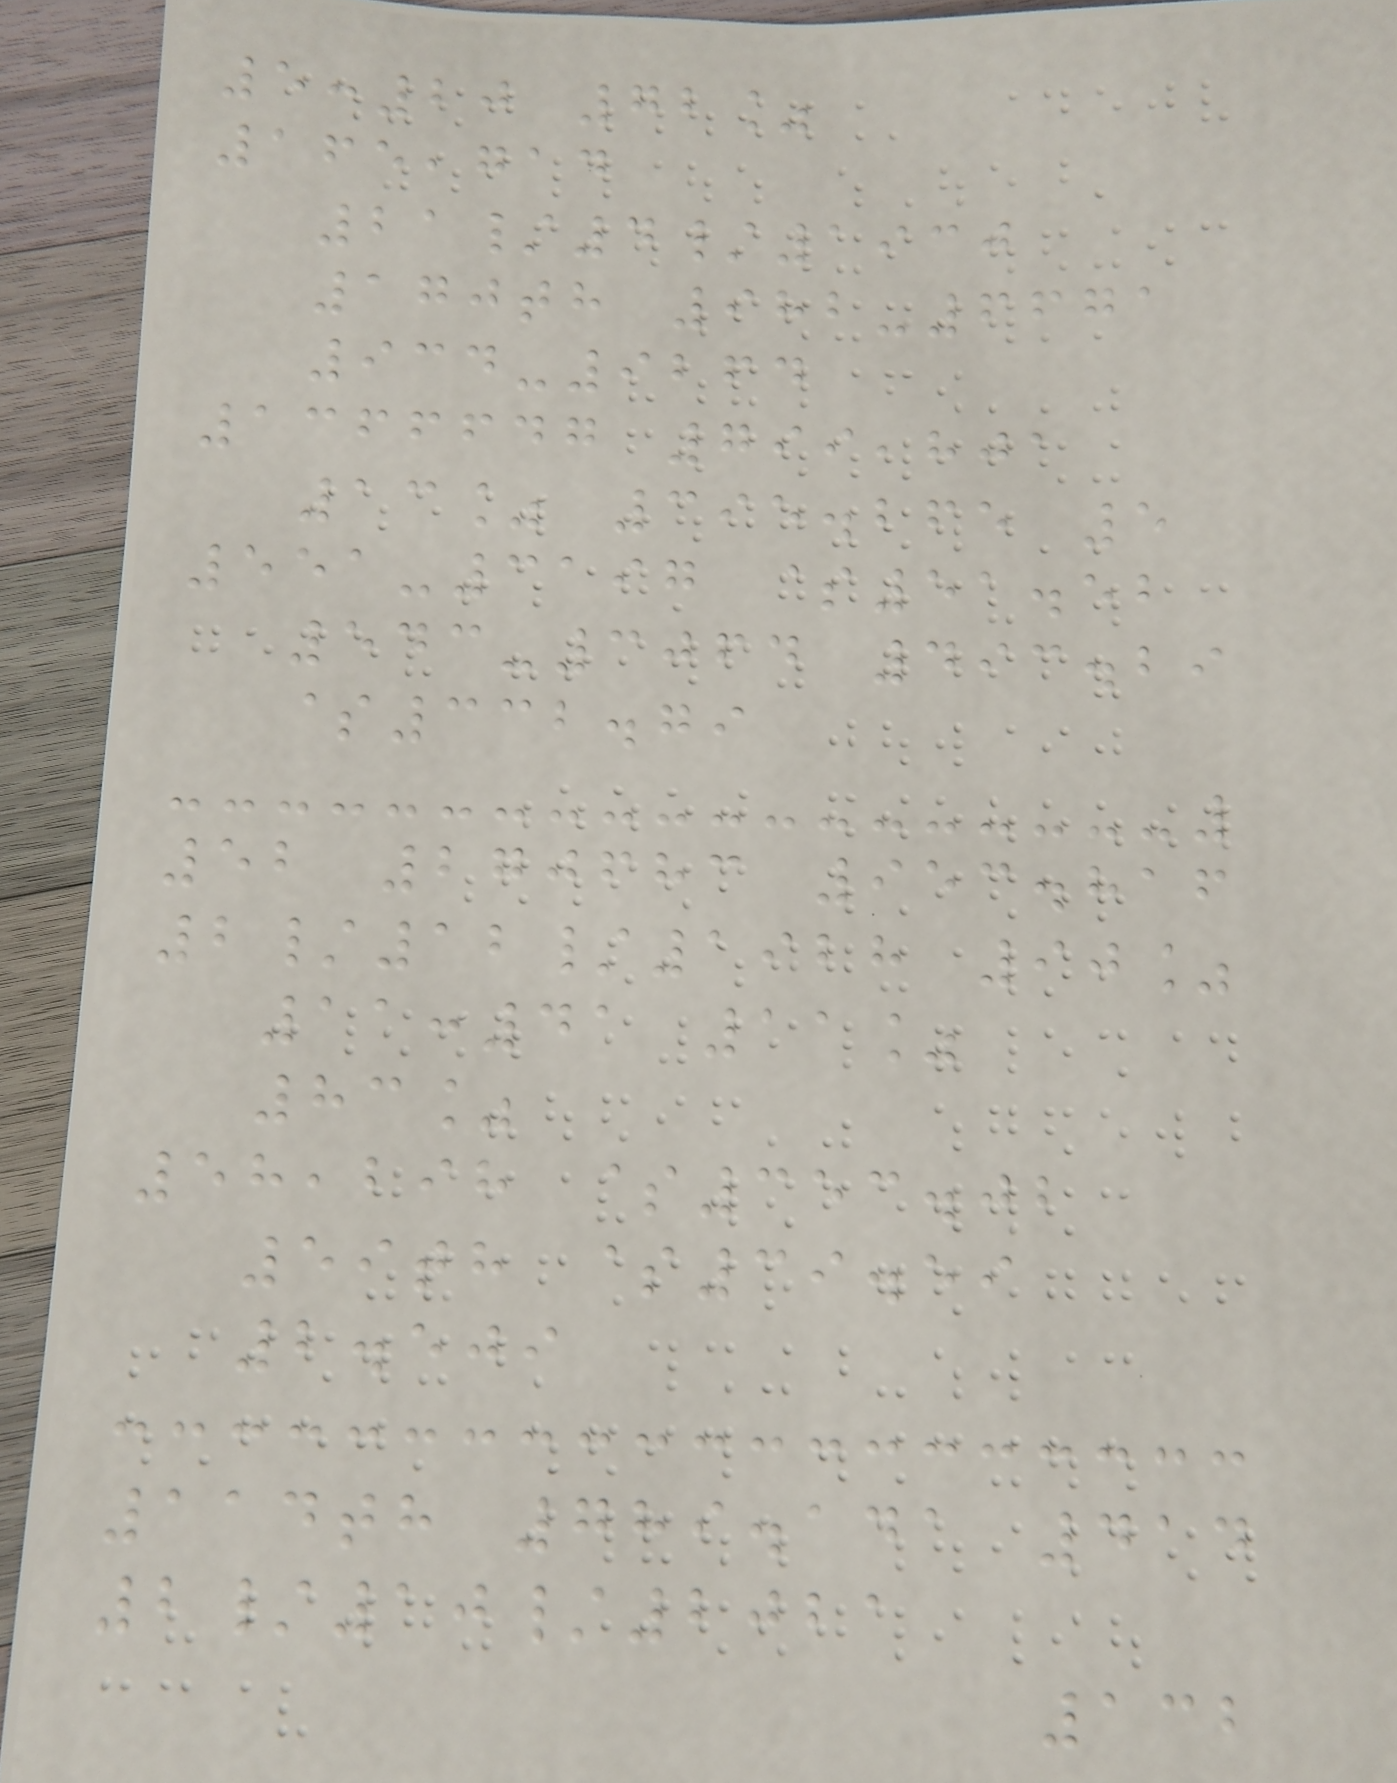5:20 72%
165,714
21/4/1930
170th 982-6671
934-9264
1366647 799,801
13% 395.265 5
551-3197 $51.52
543-3064 493.29
$332.79
52 270683 953.816
2/12/1928 90%
11:41 11%
83%
58,298 $353.02
59th $39.59
2.509
114th 789.141 414
2/10/2021
132
